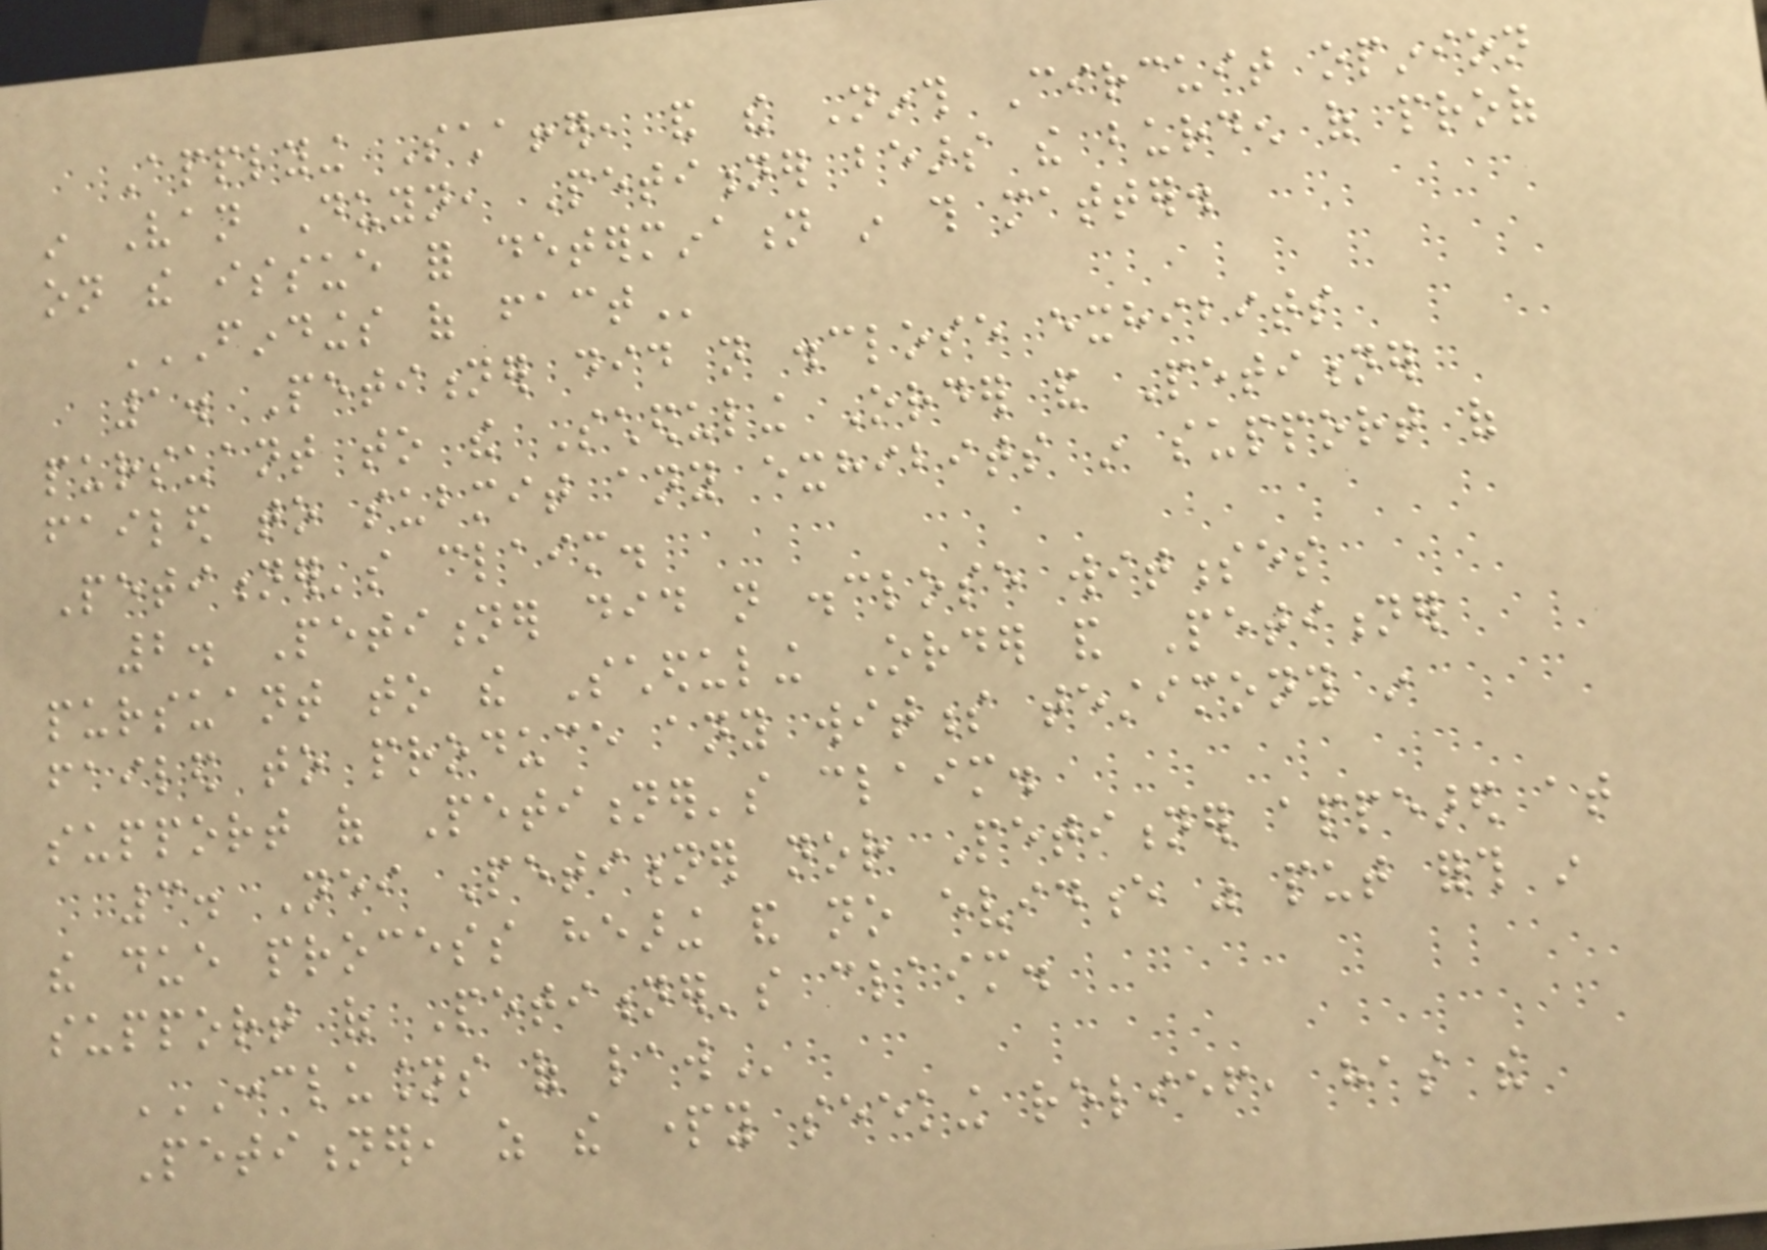Applying Schaffer, and the Ninth Circuit opinion
in Van Duyn, Petitioner bears the burden of proof
on the issue for determination in this matter.
FINDINGS OF FACT
1. Petitioner did not disclose exhibits
pursuant to the Scheduling Order and Petitioner
failed to submit any exhibits in support of
Petitioner's claim.
2. Petitioner did not disclose witnesses
pursuant to the Scheduling Order and Petitioner
failed to produce any witness testimony in
support of Petitioner's claim.
3. Neither Petitioner nor Petitioner appeared at
the due process hearing and no evidence was put forth in
support of Petitioner's claim.
CONCLUSIONS OF LAW
Petitioner, as the party seeking relief, has the
